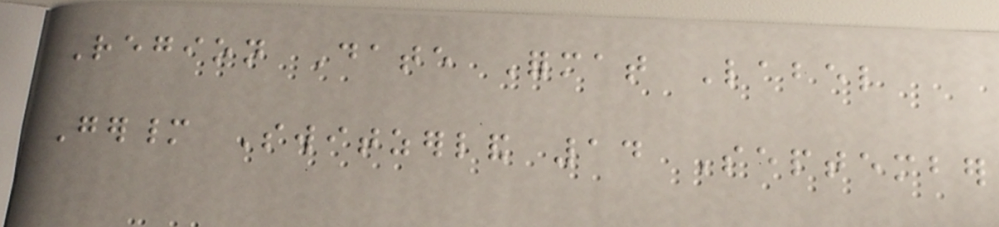Region Date Format Label
Germany Switzerland 14 September
